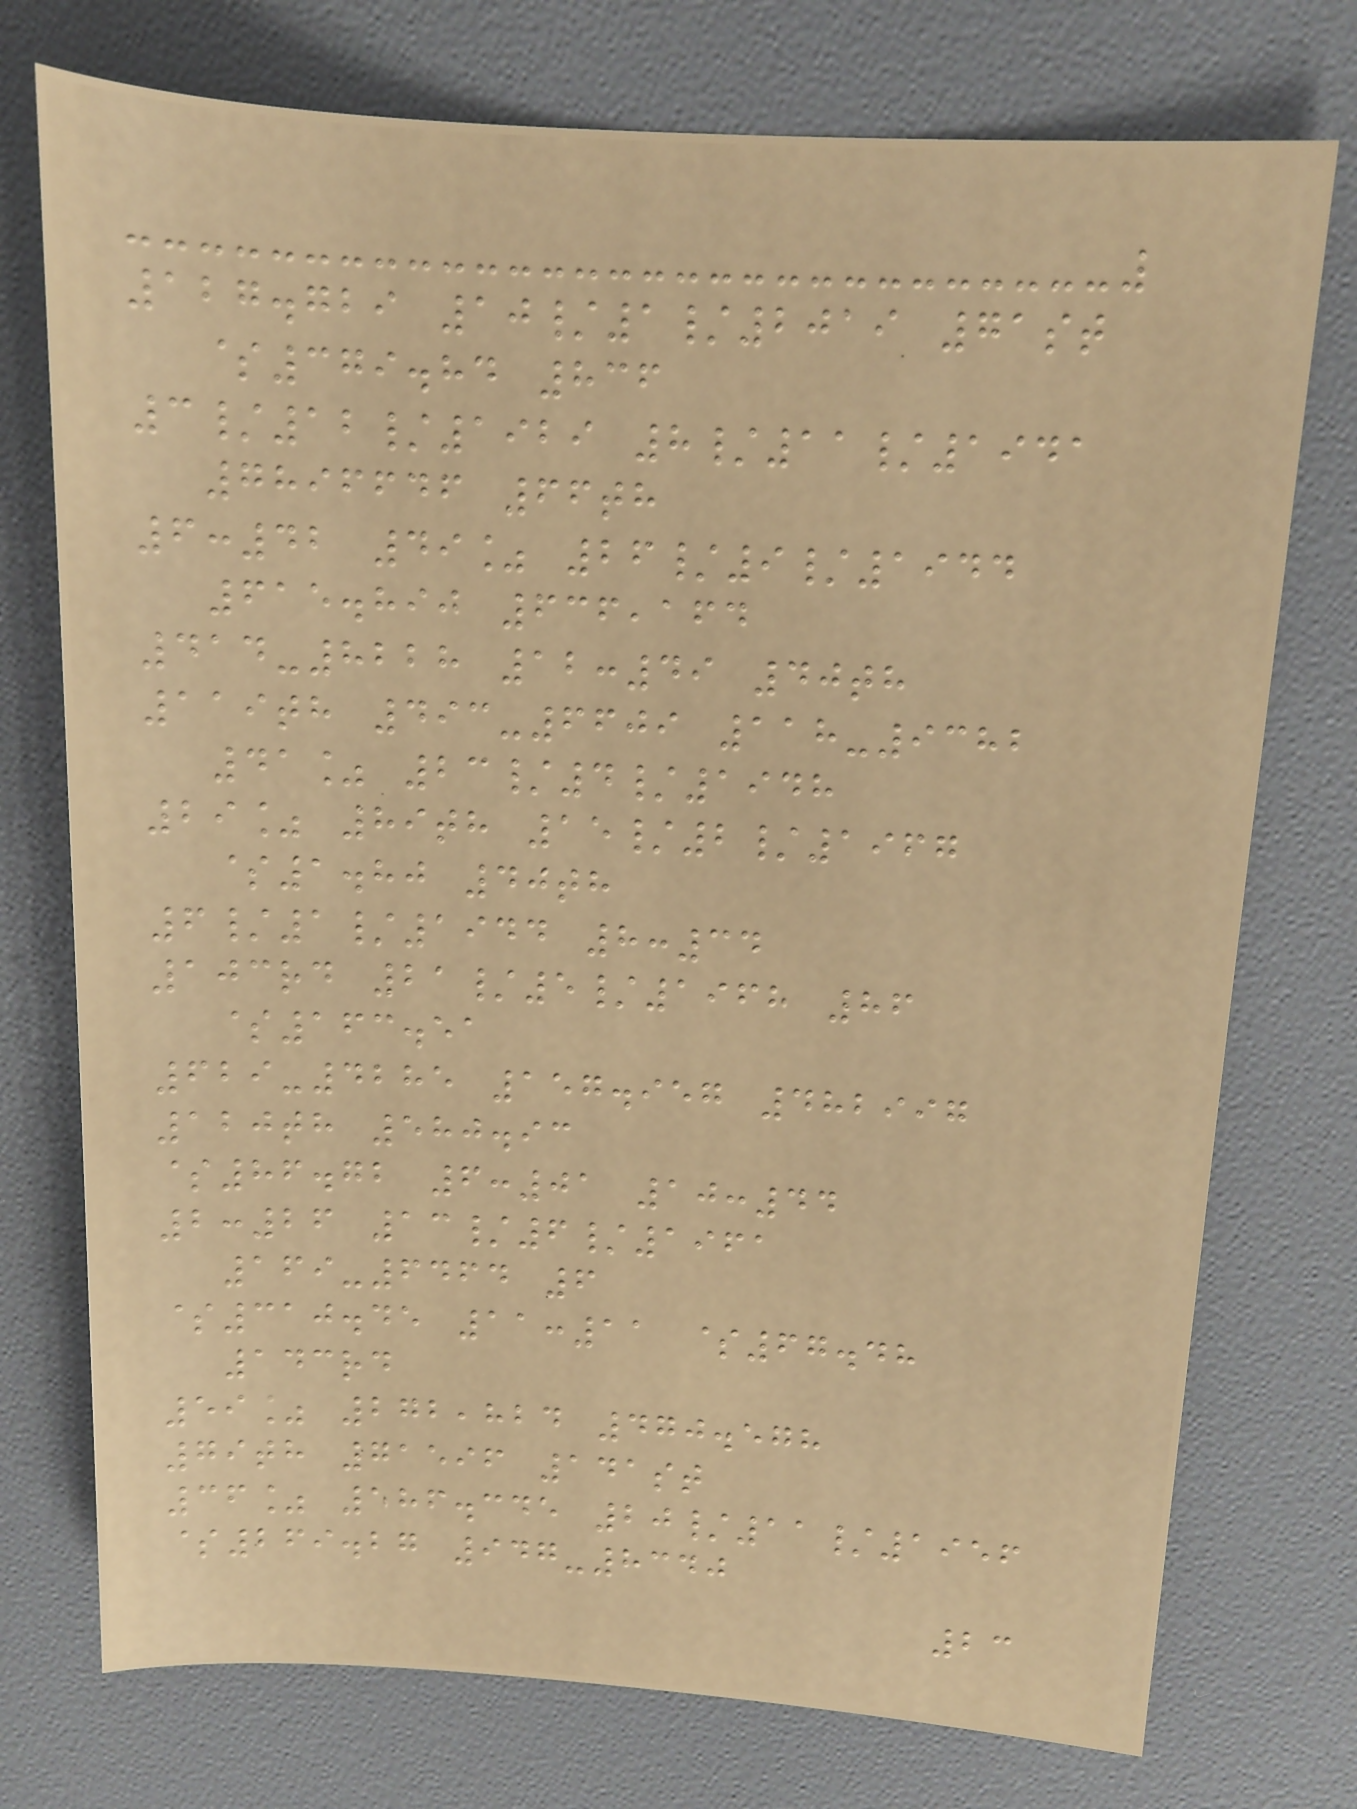127.729 10/1/2019 71st
$379.84 836
3/12/1929 8/11/1941
7896646 66th
6:42 49% 26/9/1944
615.890 636,164
414-8228 12:49 40th
119th 493-6609 118-9382
41% 23/4/1948
29% 89th 15/2/1967
$1.80 40th
6/1/1944 8:34
103rd 21/5/1968 86
$163.51
629-4285 157.957 482997
120th 580.93
$86.72 6:01 10:44
2:26 13/6/1961
169-6464 6
$310.45 11:11 $67.48
143rd
59% 272,824 470.578
79th 71596 141st
36% 586.345 20/11/1956
$269.27 947-8340
23
